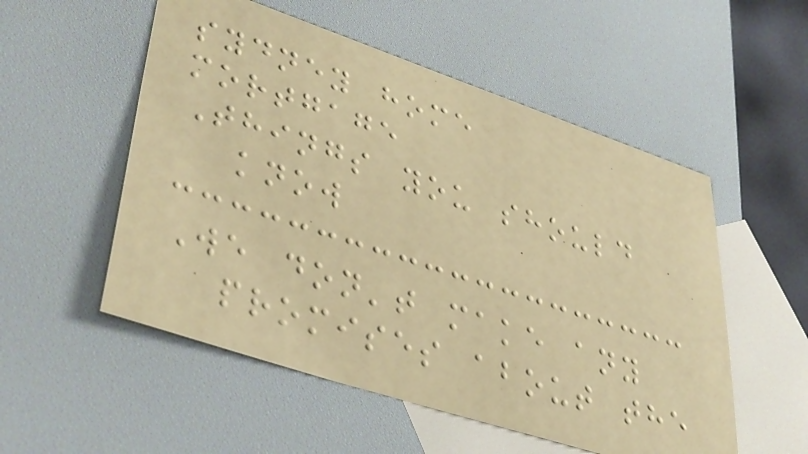sydney home
mortgage
Things you should
know
We don't make any
promises about the
